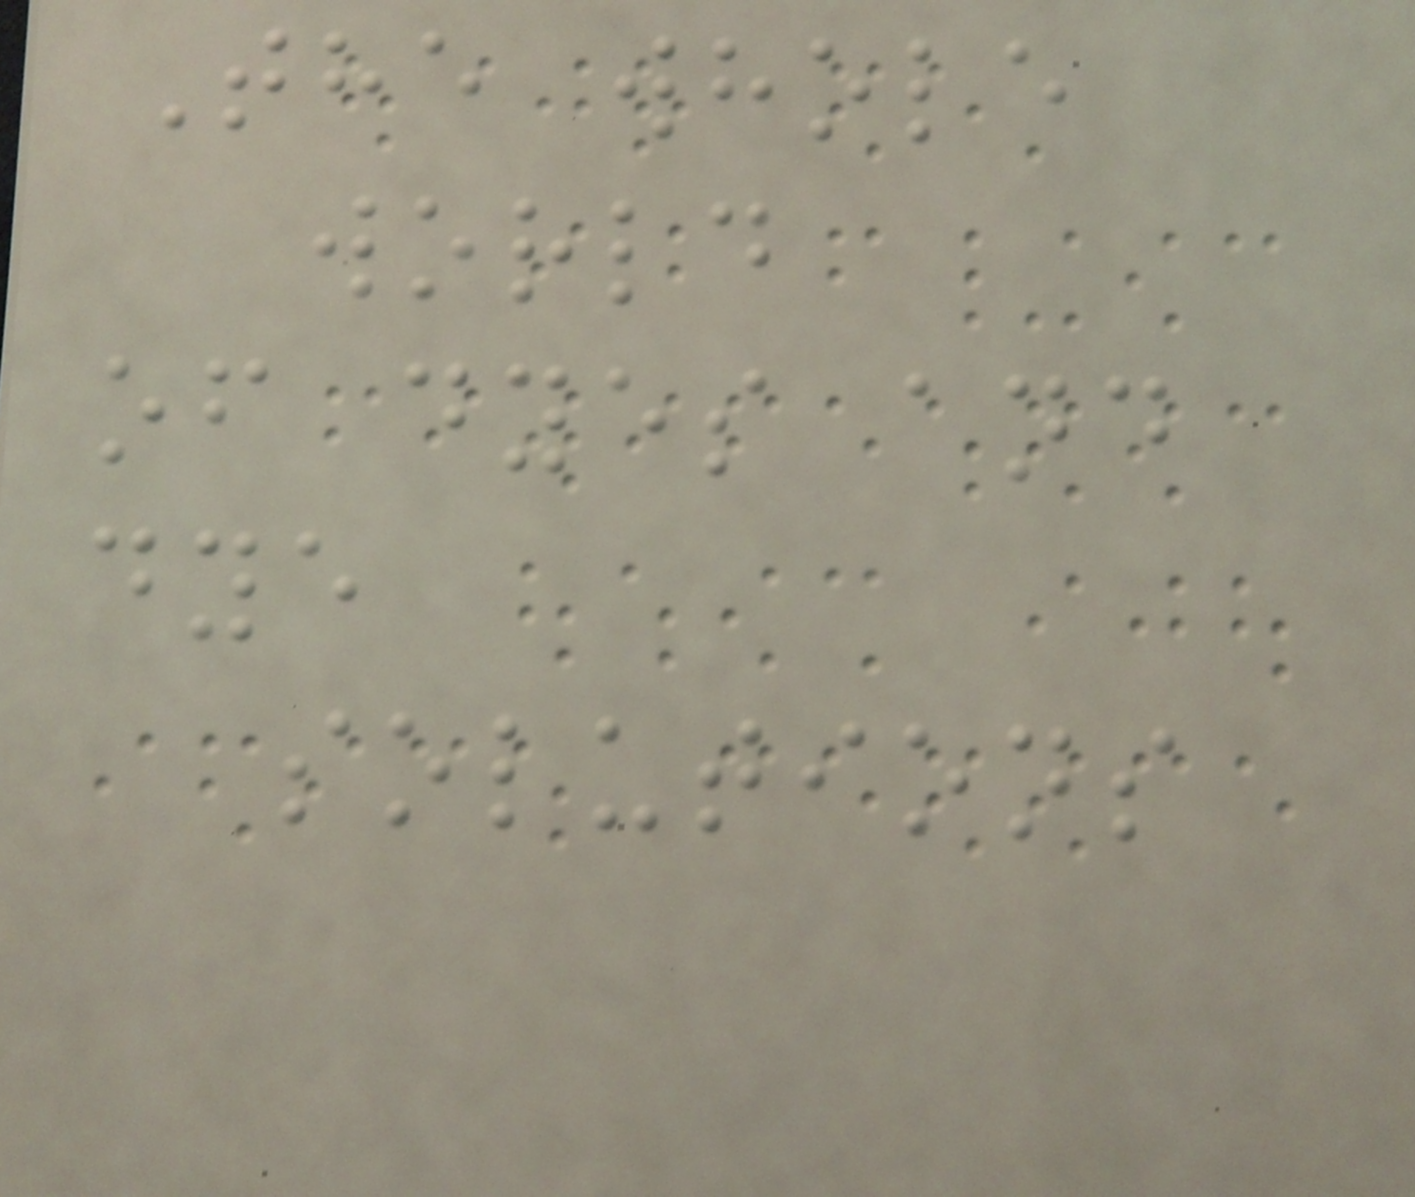The whole
world
of dyes and
dye
solutions
